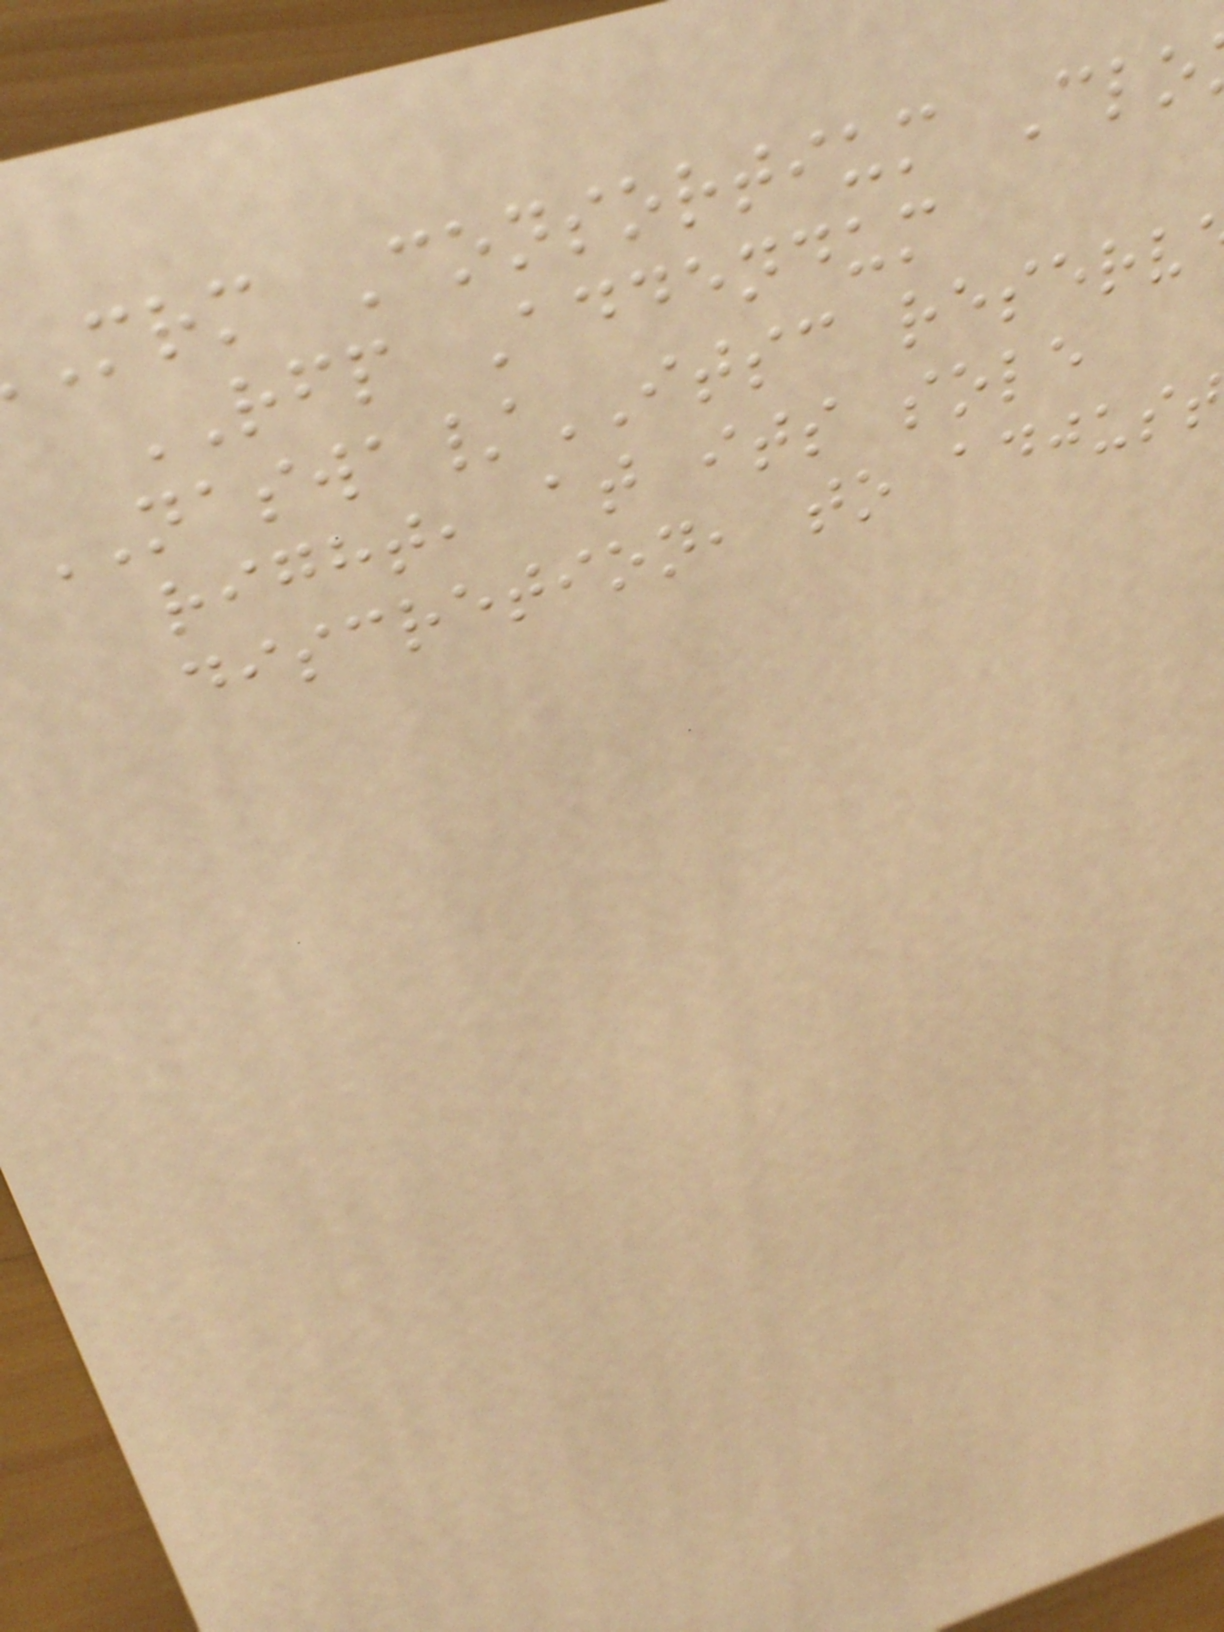mrm Consortium Clo
RFP Addendum
NASWA/ITSC reserv
right, at its sole
discretion, to adjust
